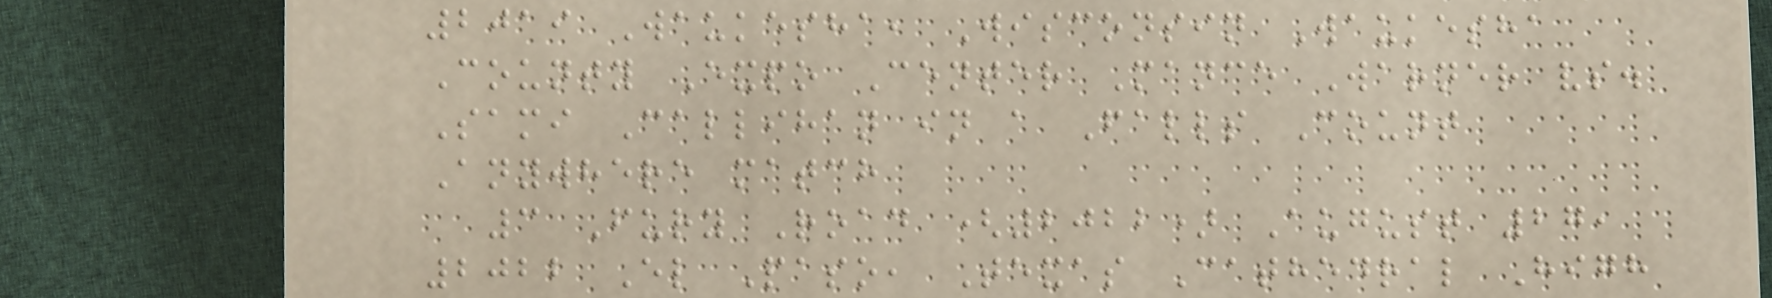2019 Waukesha, Wisconsin Waukesha
County Expo Center Mance Warner vs.
Sami Callihan in a Falls Count
Anywhere match
3 Fury Road (2022) August 27,
2022 El Paso, Texas Cathedral High
